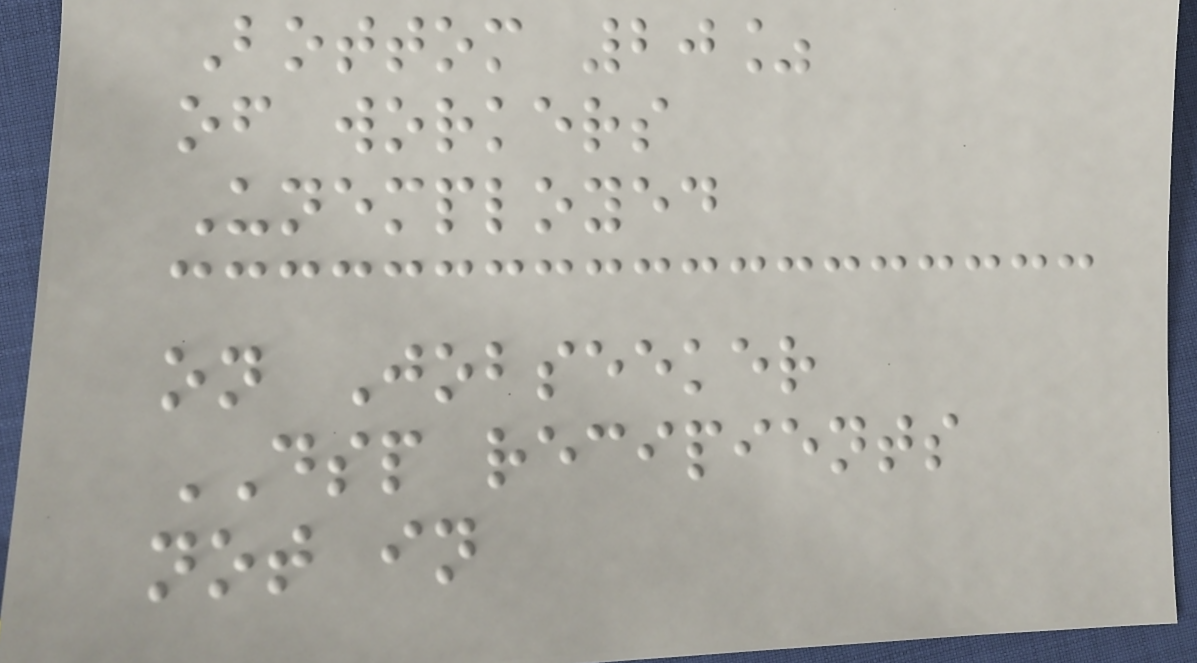Bottom 20%
of workers
Unemployed
on Jobseeker
DSP recipients
not in
